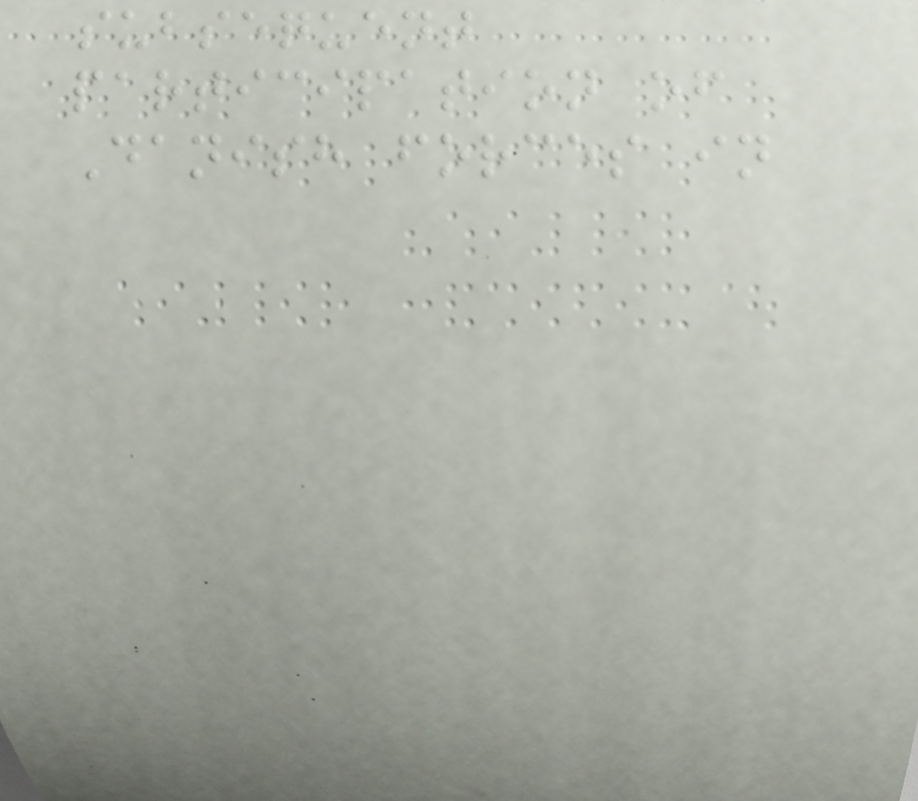subsequent
participation of
Danish forces in
